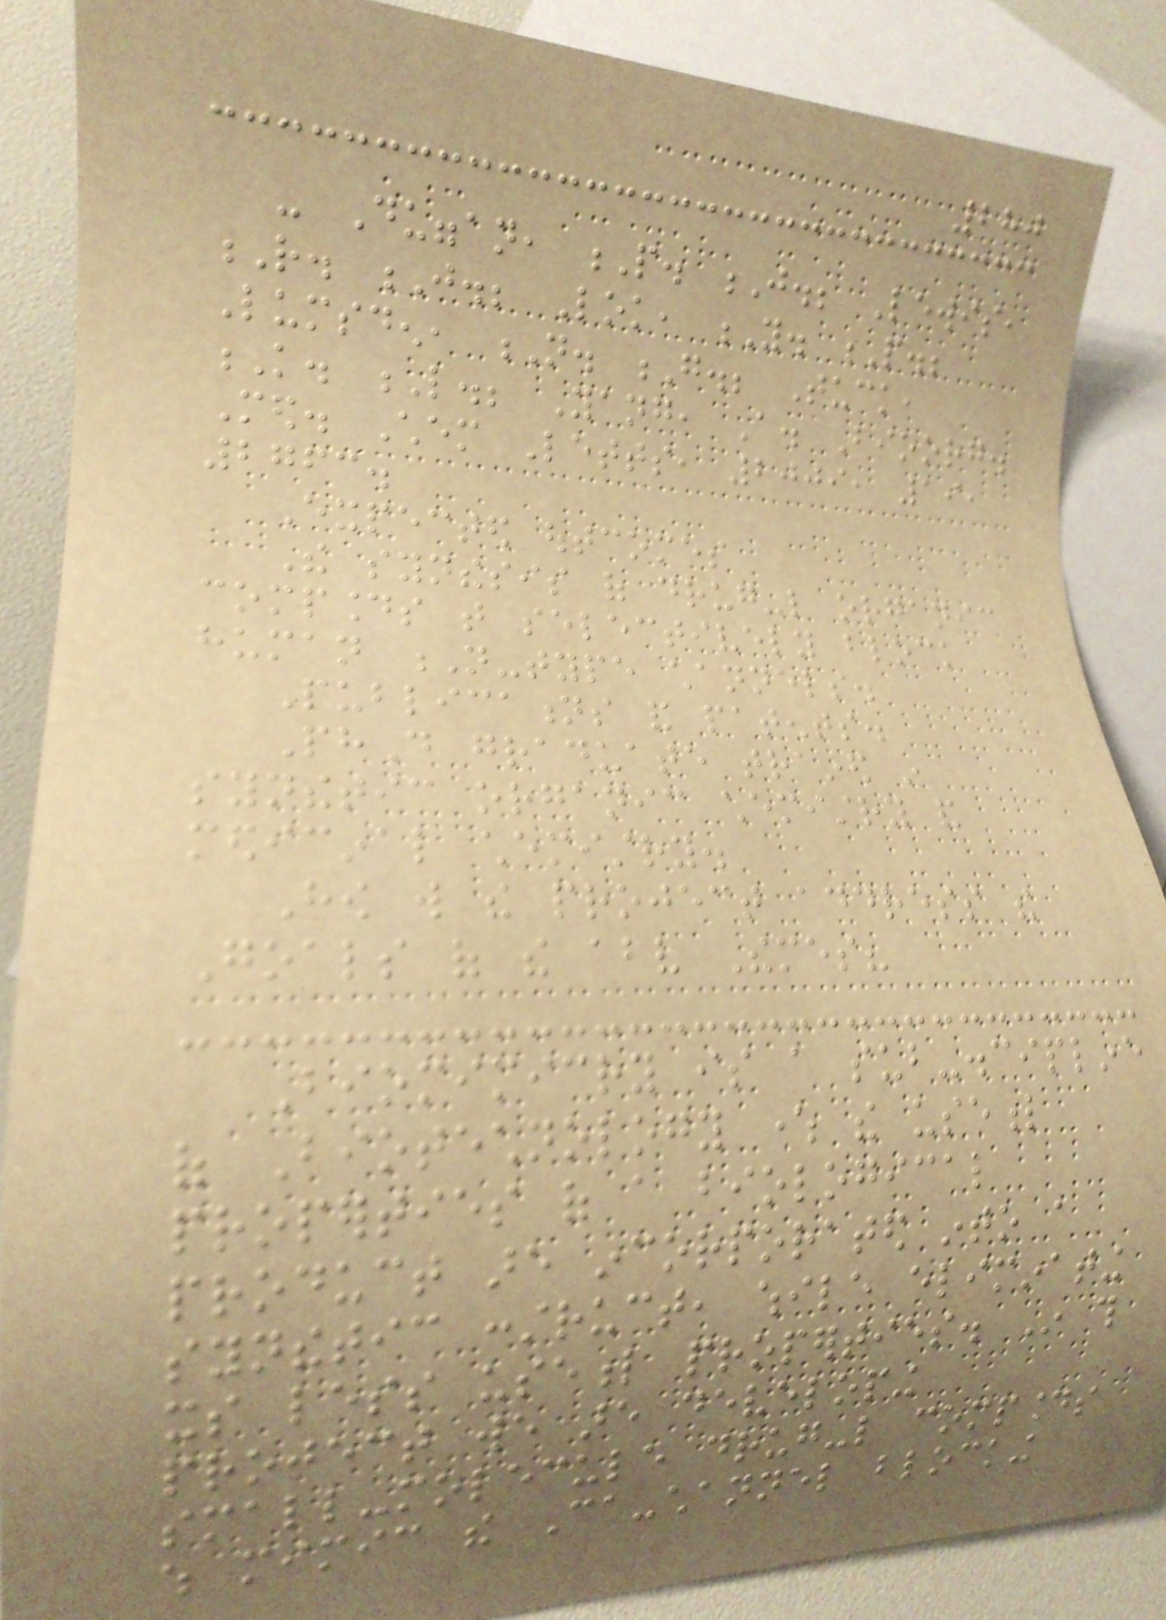280
- Duggan, P. J.; Lewis,
R. J.; Lok, Y. P.;
Lumsden, N. G.; Tuck,
K. L.; Yang, A. Bioorg.
Med. Chem Letts, 2009, 19,
2763.
Expected outcomes
The synthesis of drug-like organic
compounds that selectively block
human N-type channels.
Publications and patents.
PhD graduate trained in
synthetic organic chemistry and
medicinal chemistry.
How will the project address the
Goals of the above Themes?
Biomimicry is a sub-discipline
of Biotechnology where the useful
properties of a biological
product are incorporated into a
synthetic construct, while eliminating
its less useful properties. In this
project we are developing
small-molecule drug-like compounds
which mimic the Ca-channel blocking
